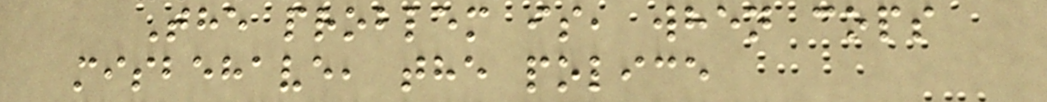The problem is, when cops
misbehave, the police
